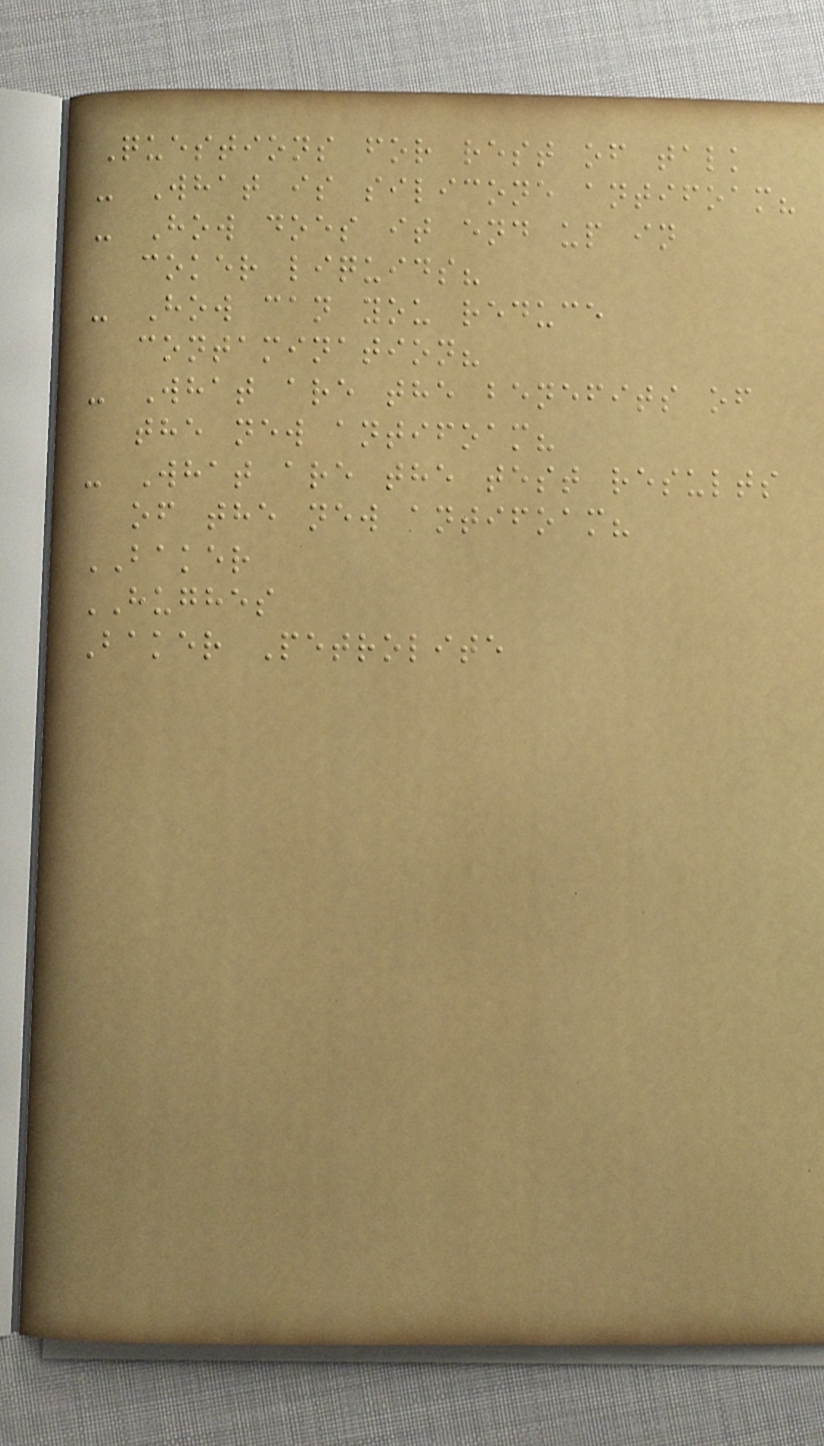Questions for rest of talk
- What is silicone antifoam?
- How does it end up in
coker liquids?
- How can you reduce
contamination?
- What are the benefits of
the new antifoam?
- What are the test results
of the new antifoam?
BAKER
HUGHES
Baker Petrolite
